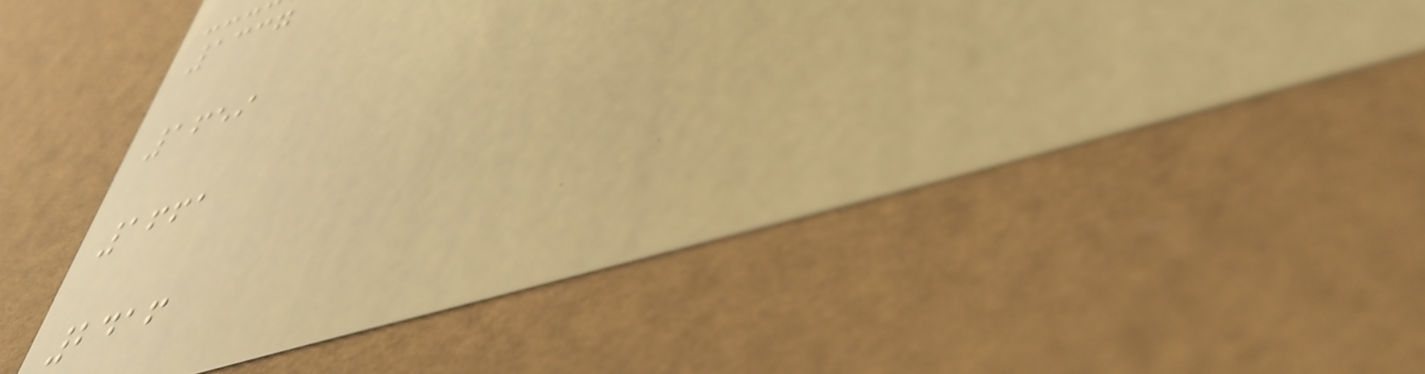1337
1659
1661
2416
